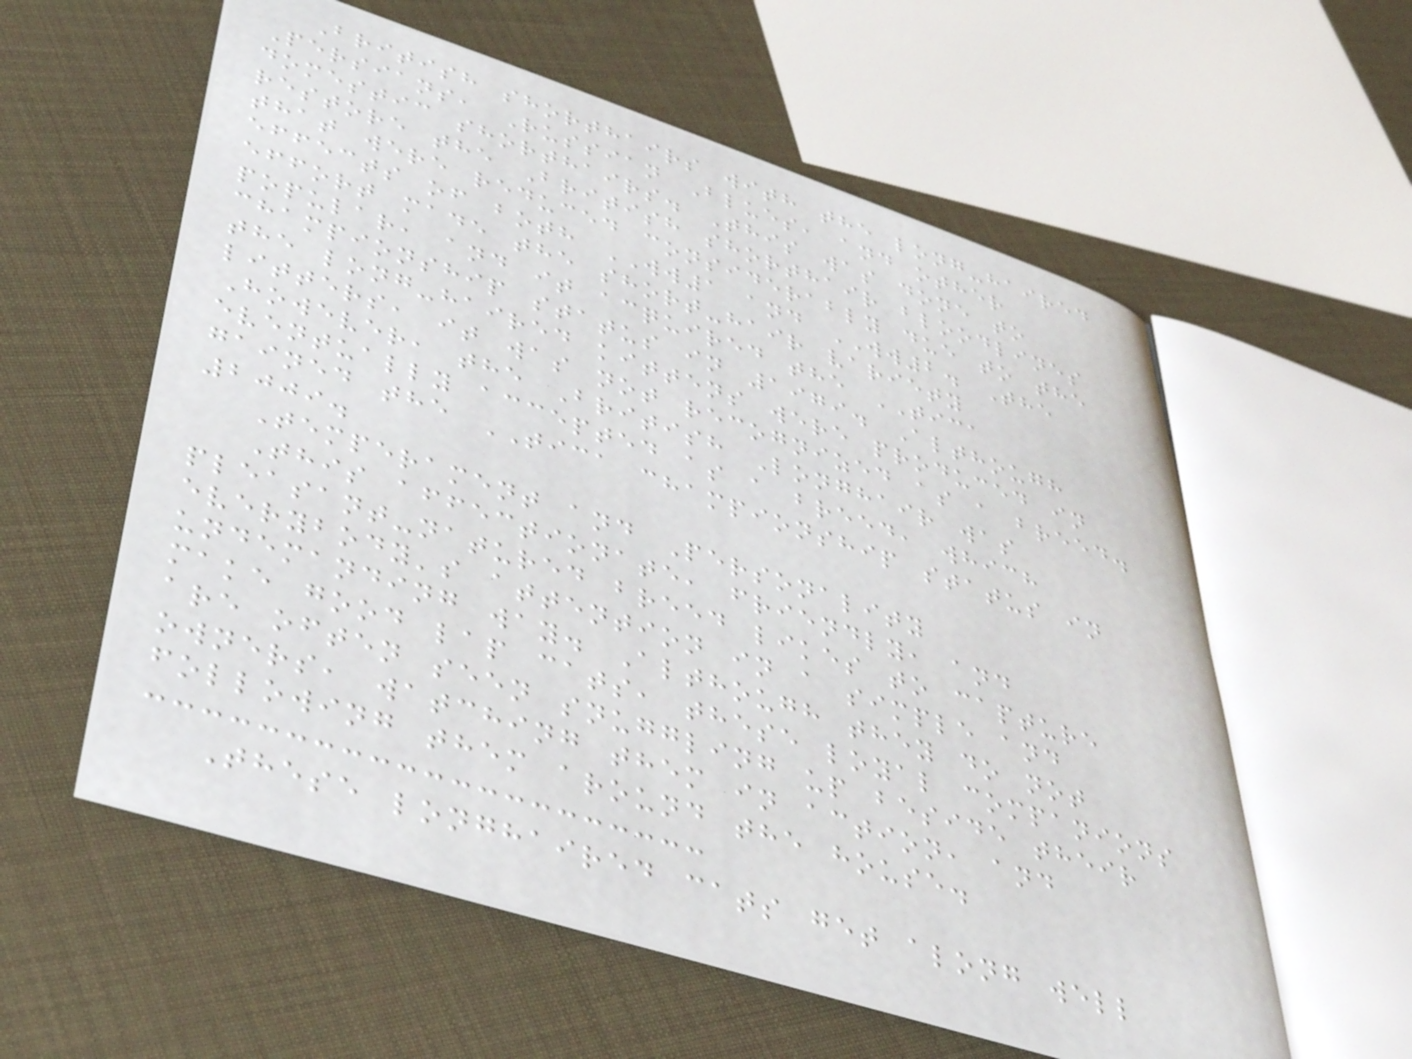British shorthairs with the long-haired
Persians, Russian Blues, and other
domestic shorthairs. This was done to
restore the British shorthair bloodlines
that were reduced considerably due to the
effects of both WW1 and WW2. The
effort made the short-hair variety
popular, and it acquired the TICA
championship status in 1979. Although
the long-haired kittens were produced in
litters, it was not recognized as a breed.
However, the British Longhair was
eventually accepted as a breed, which
gained the TICA championship status in
2009.
Temperament and Personality
This affectionate, friendly, and
pleasant-natured breed likes to capture
everybody's attention in a simple and
undemanding way. Although they do not
make good lap cats, these loyal companions
are often seen snuggling up beside their
owners, watching them in action, and
following them around the house.
These longhaired cats get along well
